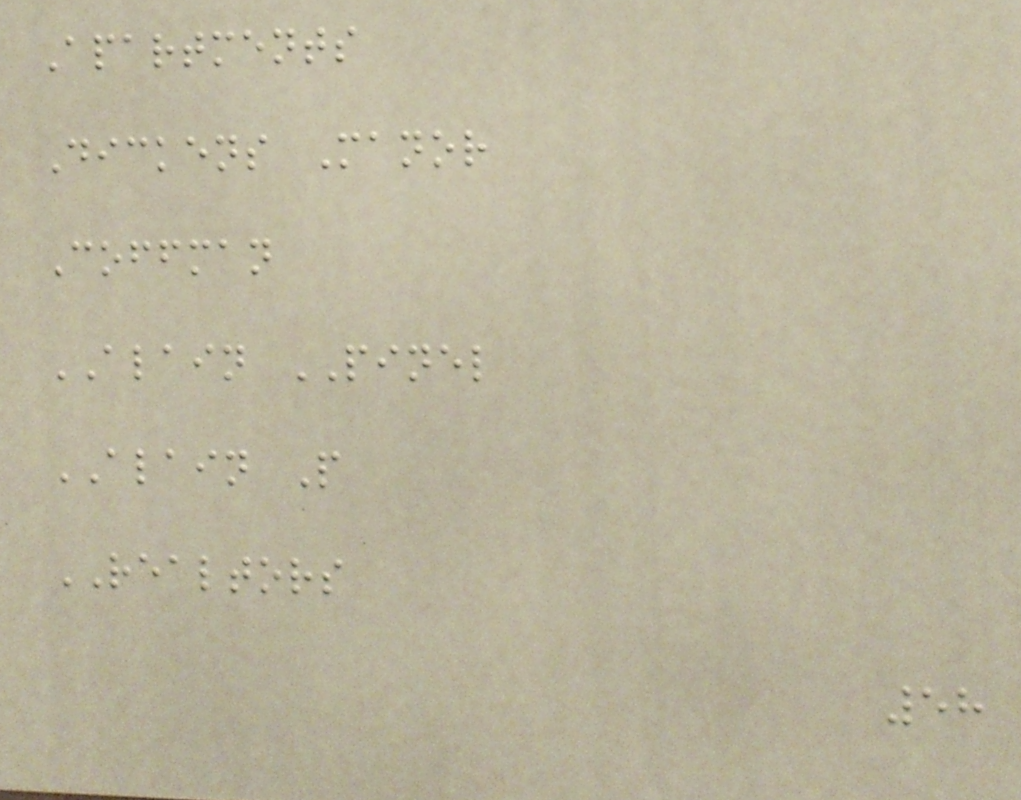Apartments
Dickens Manor
Coffman
ALAIN PINEL
ALAIN P
REALTORS
58
